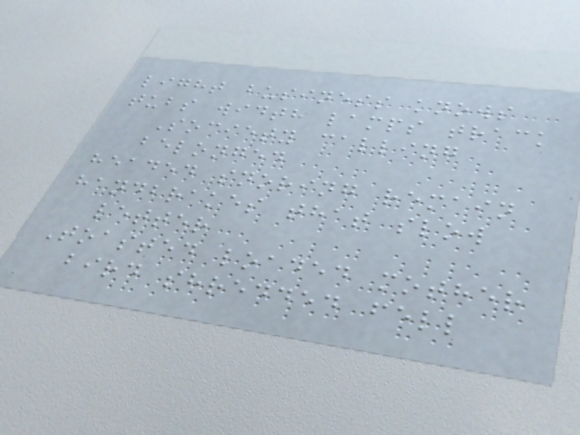light business knows
tubs width lamps track
Society calling
belonged
headed snoring remain
handbrakes that slow
letter
Toasted loaded mother
bird shredded fell
